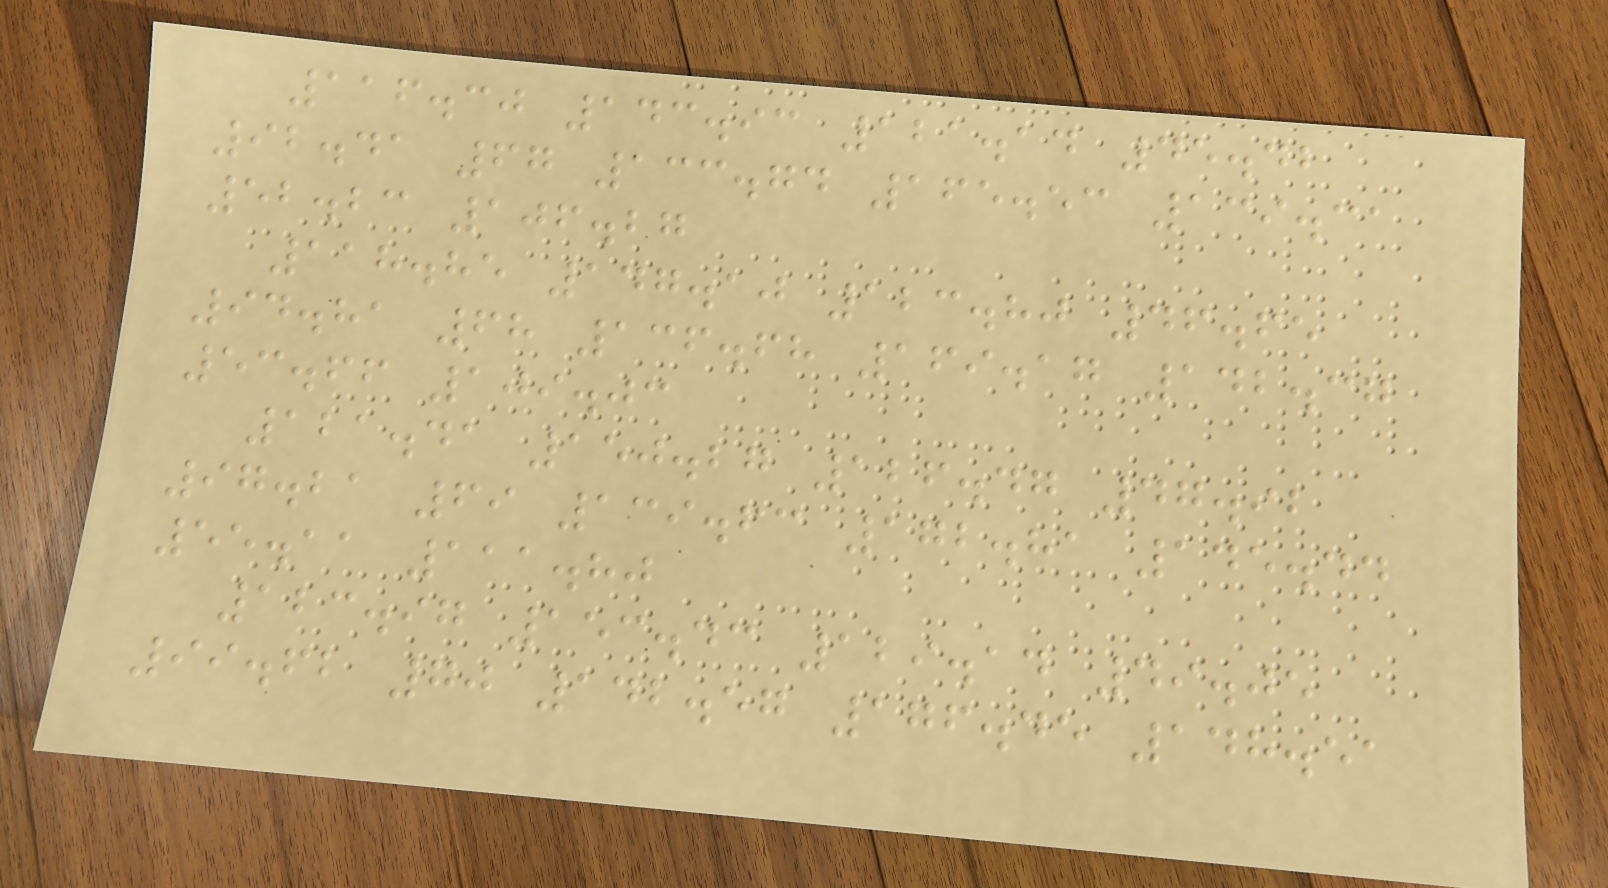116.30 143.93 121.14 45.42
92.41 67 133.74 165.53 139.31
52.23 106.27
118.85 147.10 123.80 46.65
94.81 68 136.68 169.17 142.37
53.66 109.03
121.41 150.27 126.47 47.92
97.21 69 139.63 172.81 145.44
55.11 111.80
123.97 153.43 129.14 49.05
99.62 70 142.57 176.45 148.51
